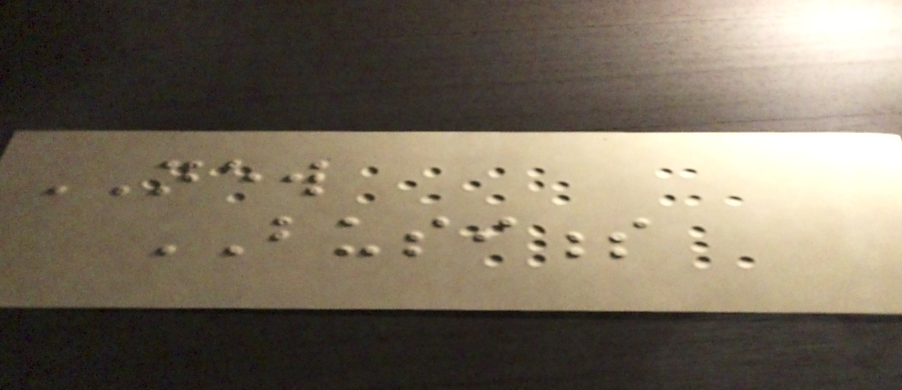NEW
BUSINESS
